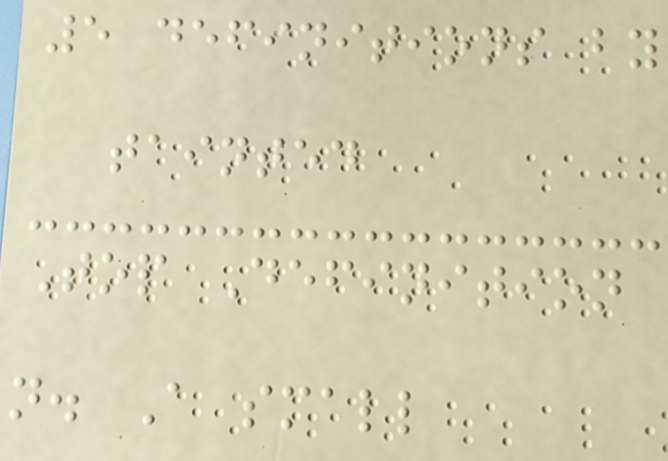5 definitions by
tainted
Top Definition
n. A small
